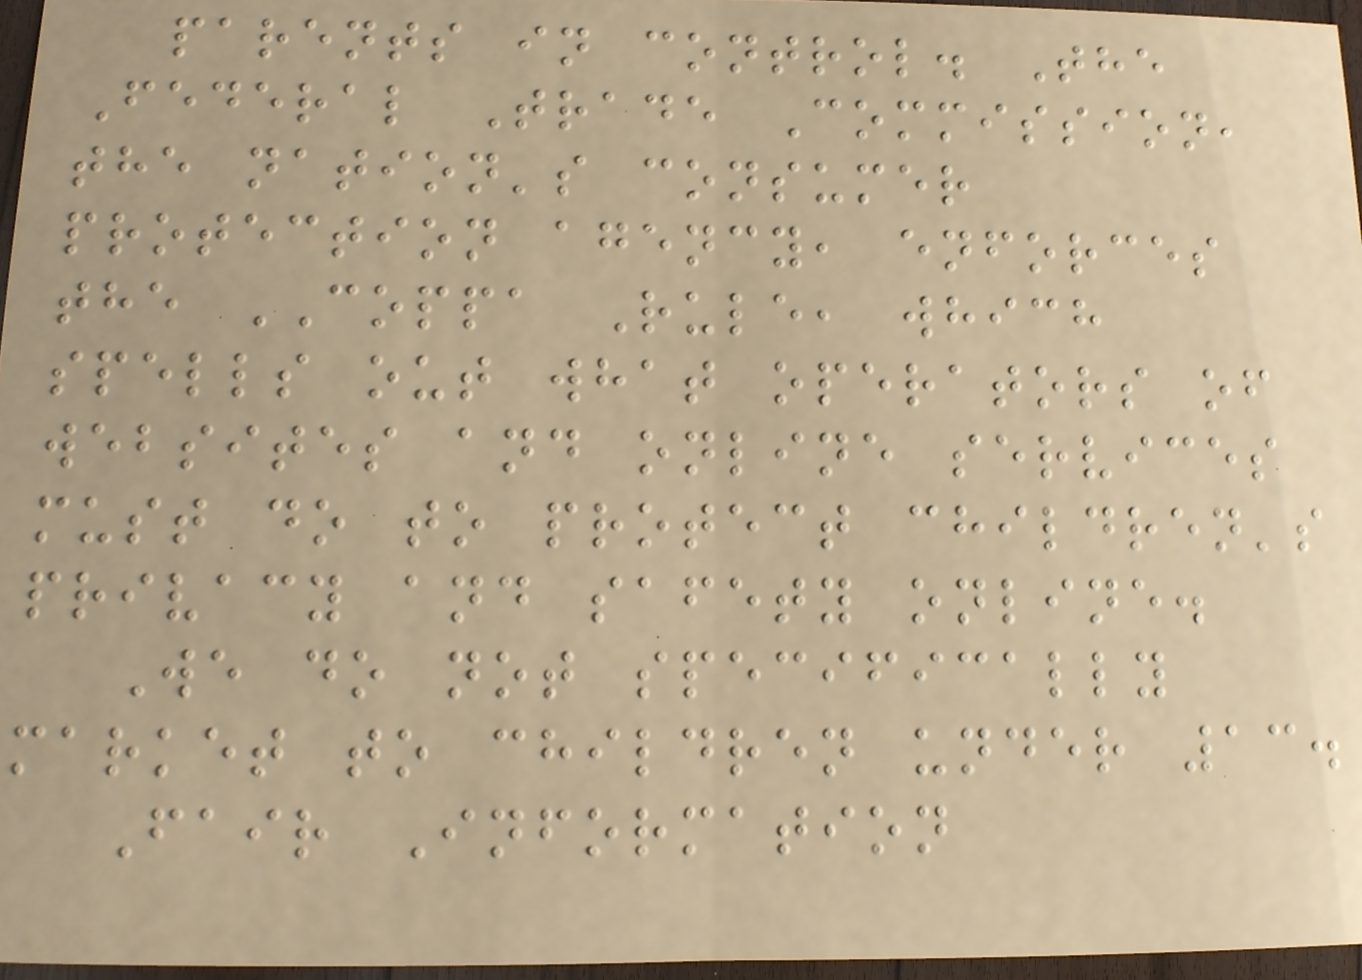parents in control. The
Federal Trade Commission,
the nation's consumer
protection agency, enforces
the COPPA Rule, which
spells out what operators of
websites and online services
must do to protect children's
privacy and safety online.
We do not specifically
market to children under 13.
Fair Information
